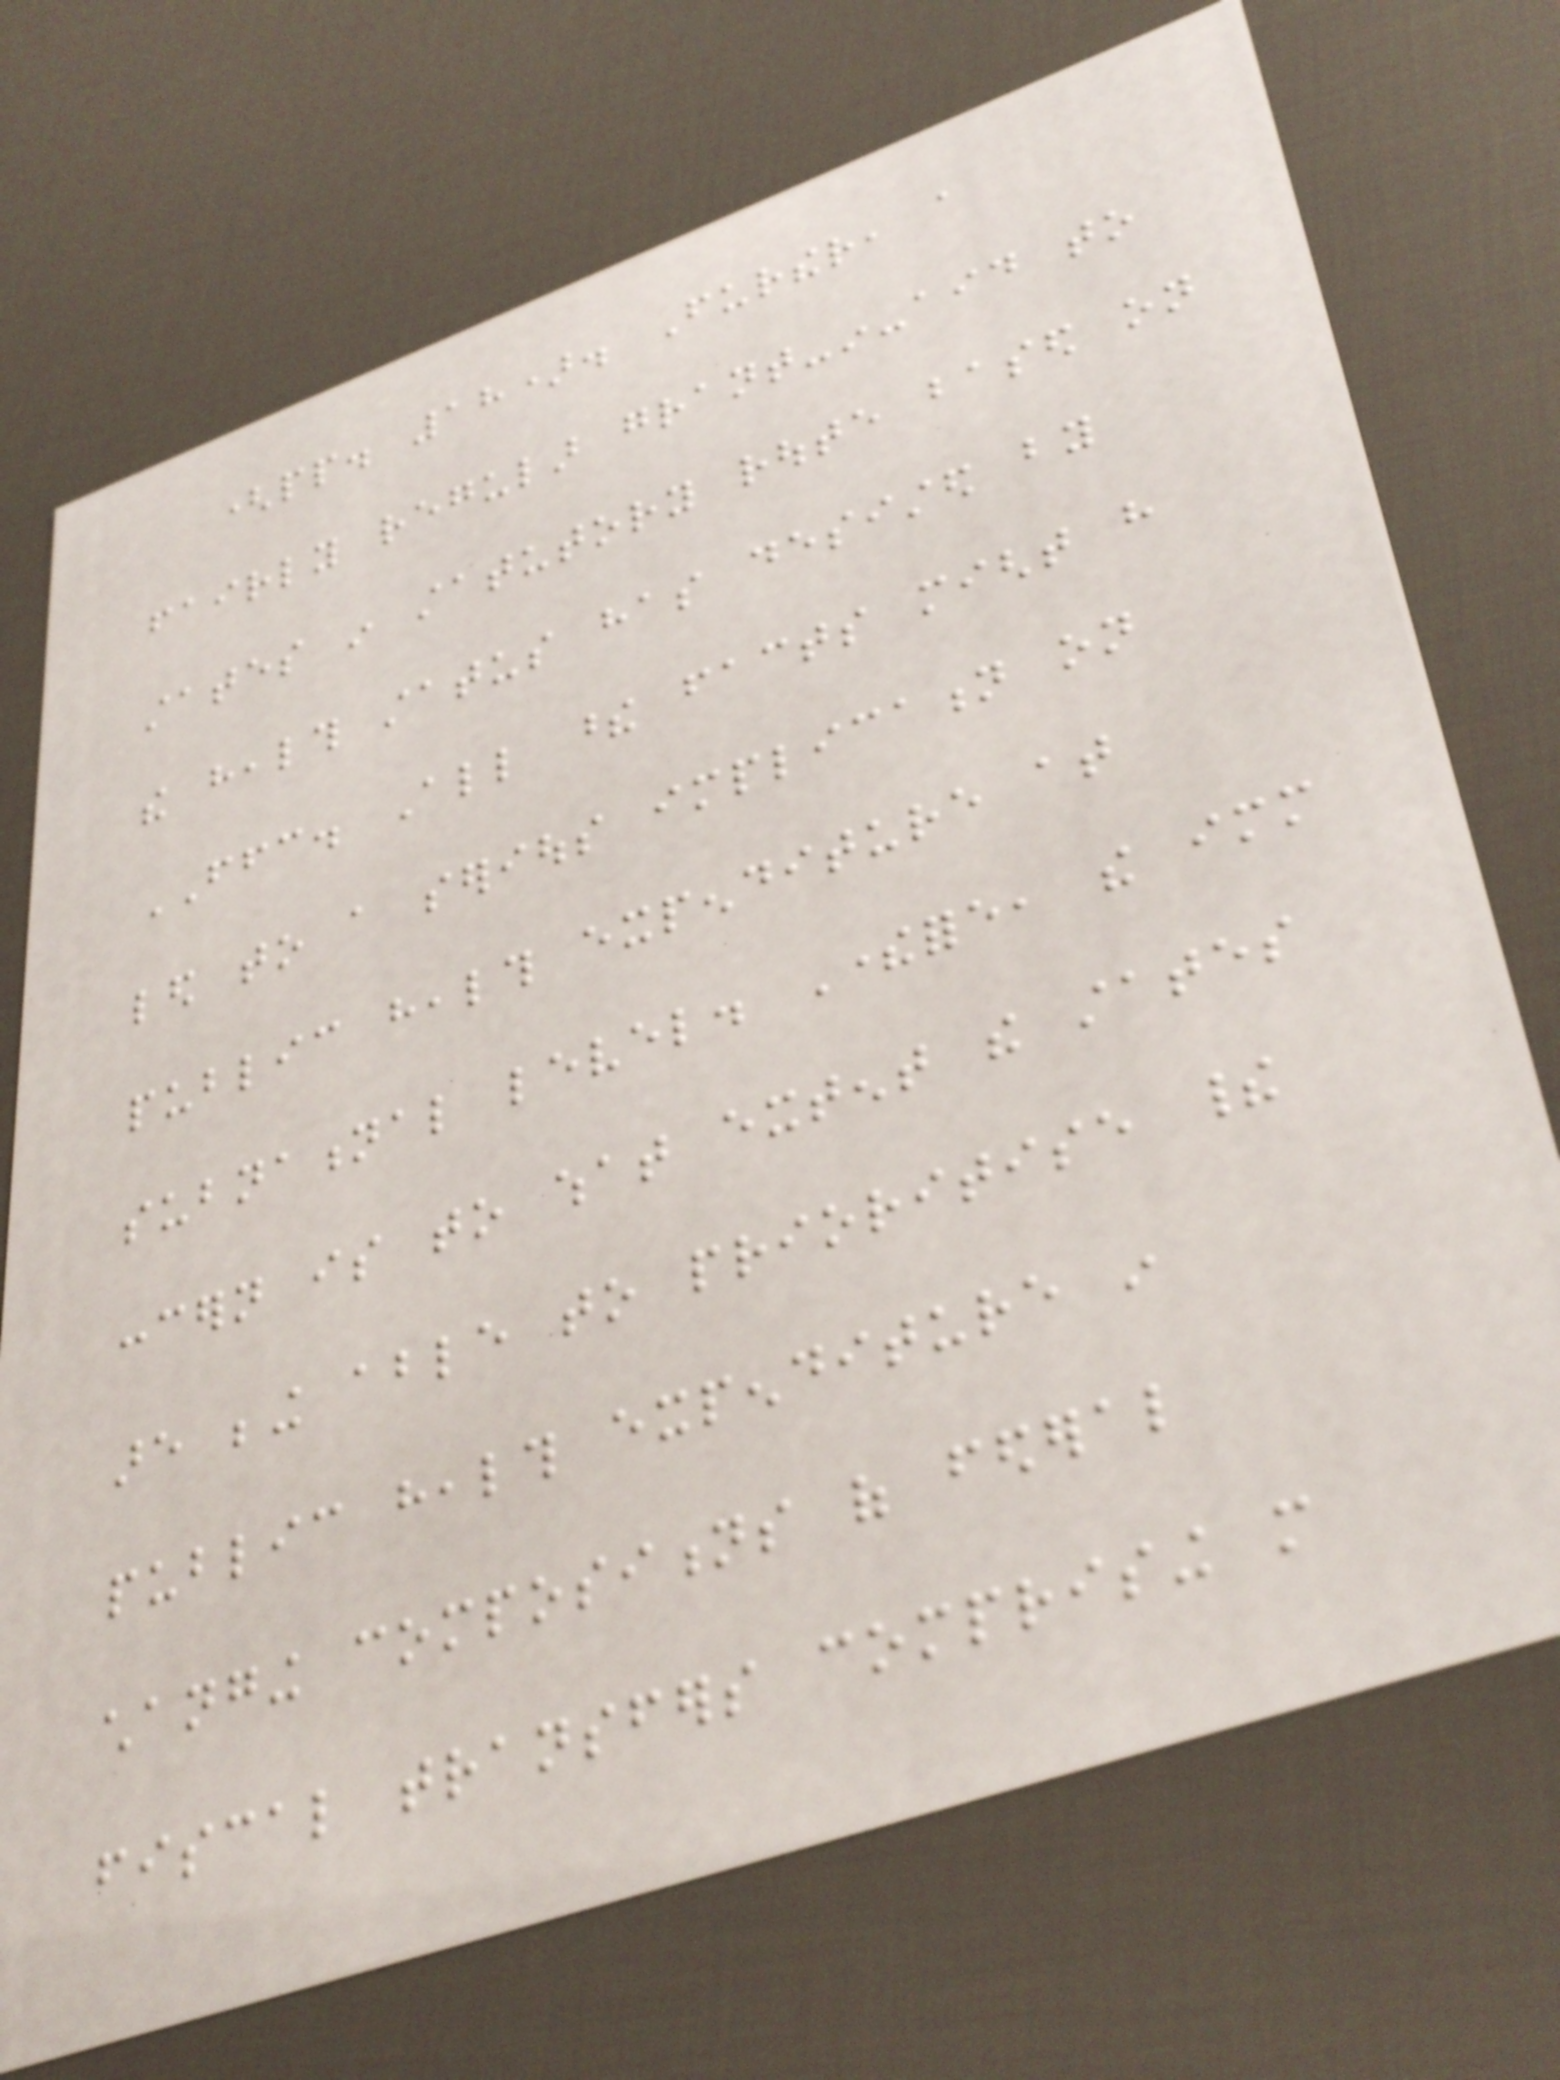(pp. 18). Further, a
fairly regular grant-in-aid to
states in statutory route based on
the health status has desisted by
FFC. All these facts might have
led to a serious implication on
public health expenditure at
subnational level. Therefore, the immediate
concern is to what extent the states
are being able to prioritise their
public health expenditure in
changing compositions of federal
fiscal transfers comprising more
